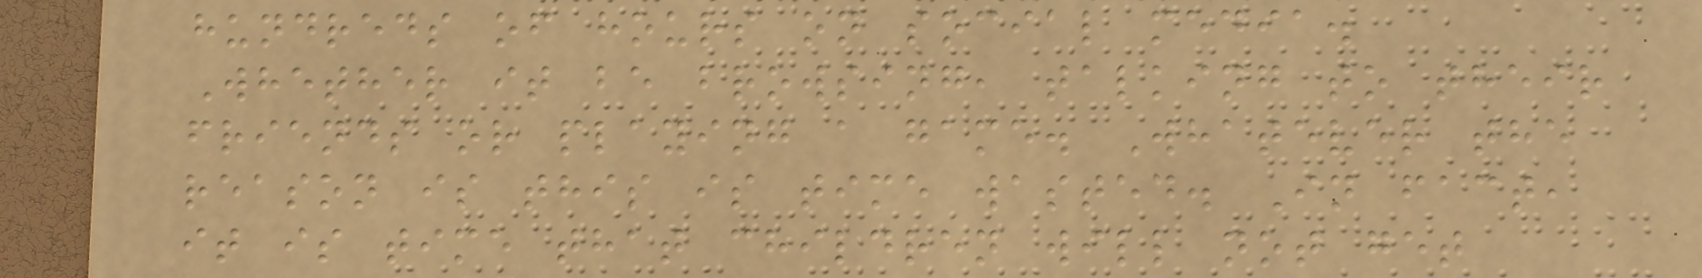hundreds of hours on social media.
Whether it be browsing, talking to their
friends or playing a game. Whatever the
reason is this is time wasted. In fact,
it is time that children will not get
